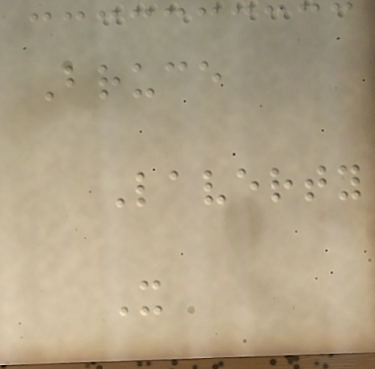Bruce
Laverty
X
